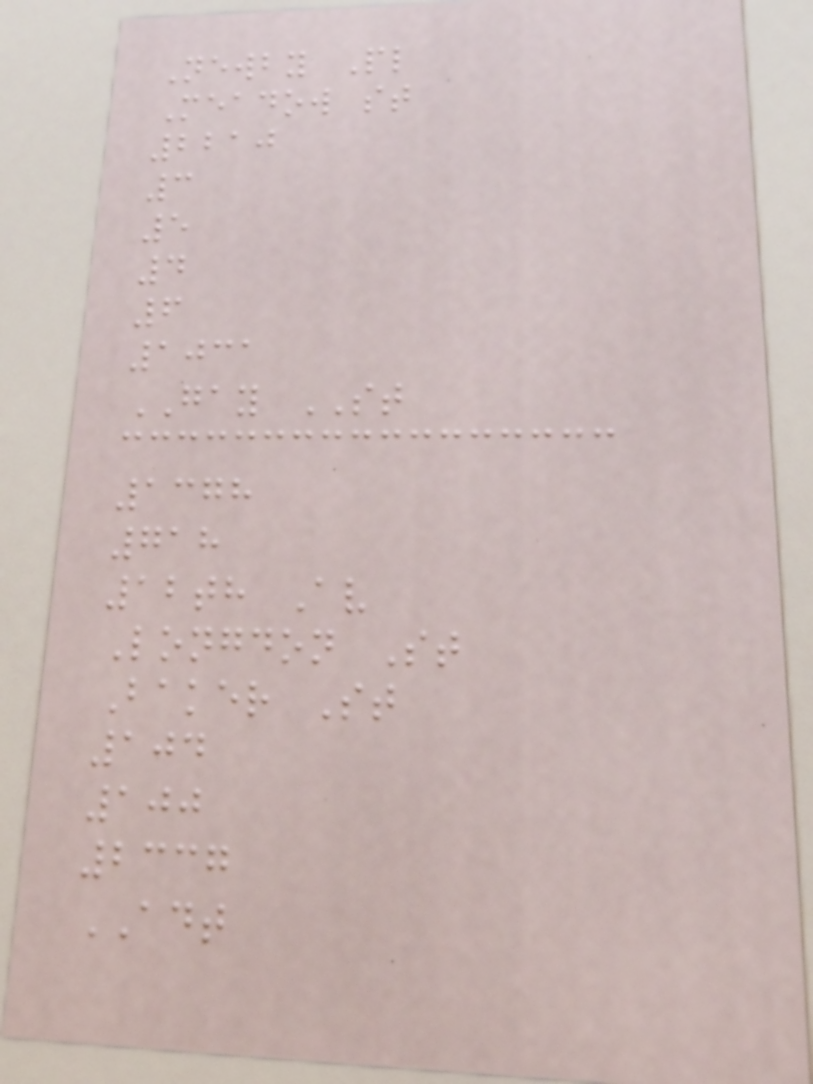Newby Pl
Meadow st
2210
3
5
4
6
1031
GAY ST
1378
718
12th Av
Longdon St
Baker St
104
100
2337
ADT
